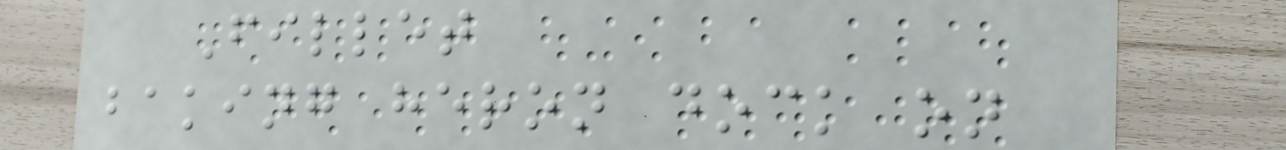Fillet
baking heron dock on
